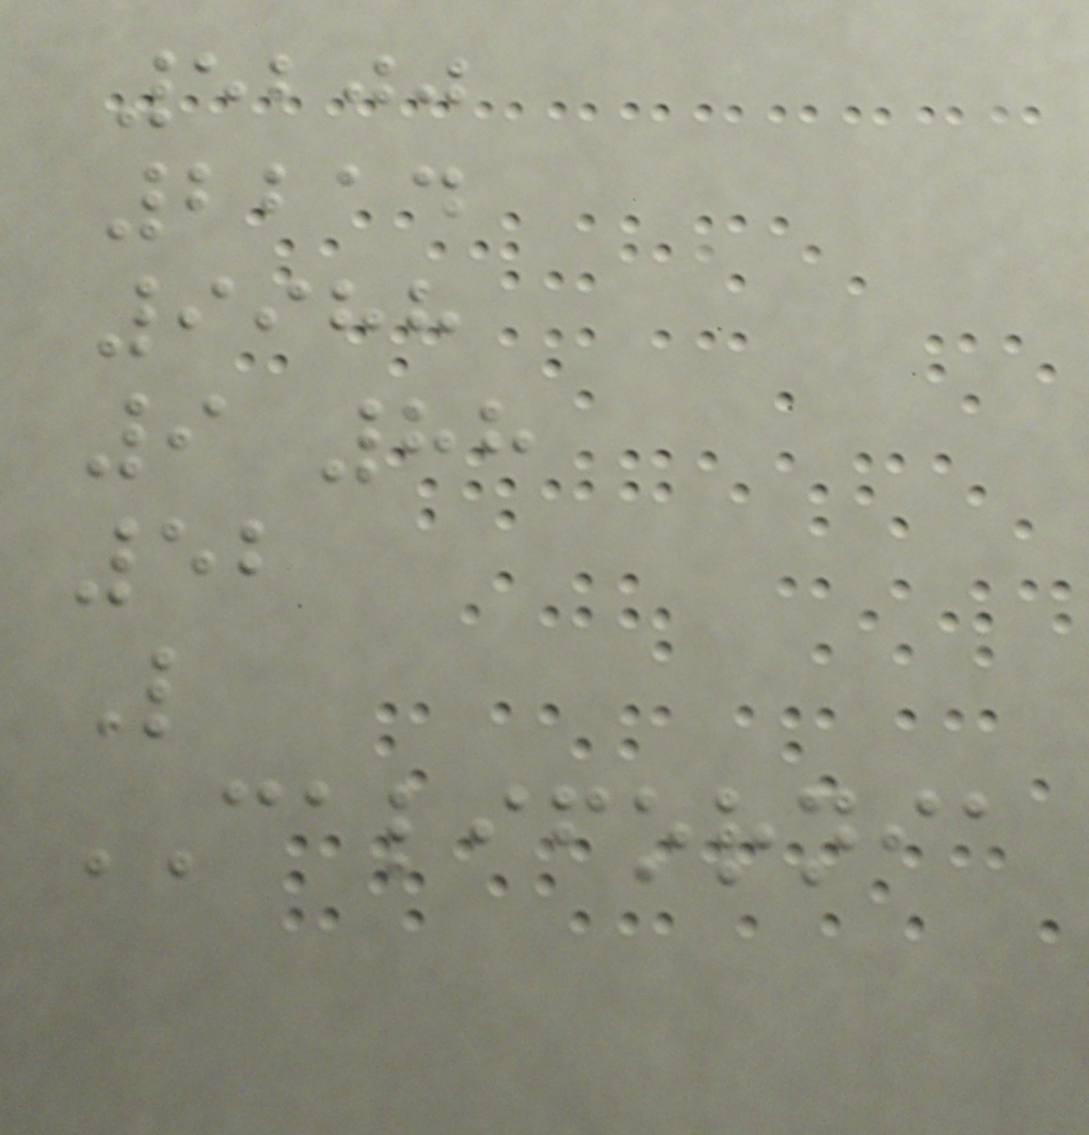5200
2214
9988
9 88
52
L
CALIFORNIA
